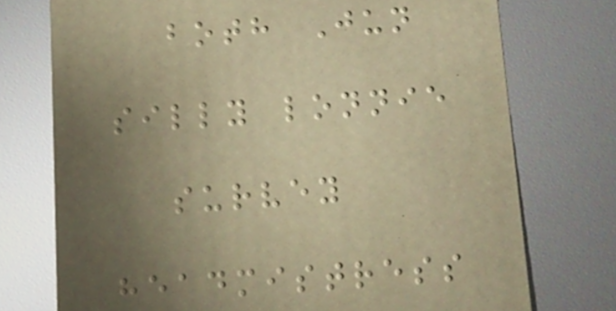both Jun
silly lonnie
survey
headmistress
